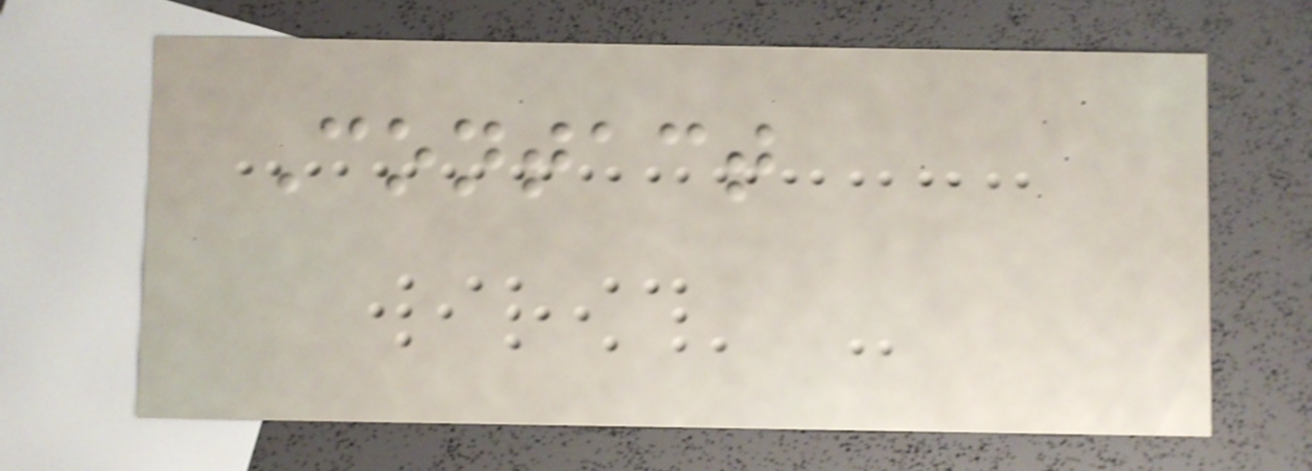Contact
